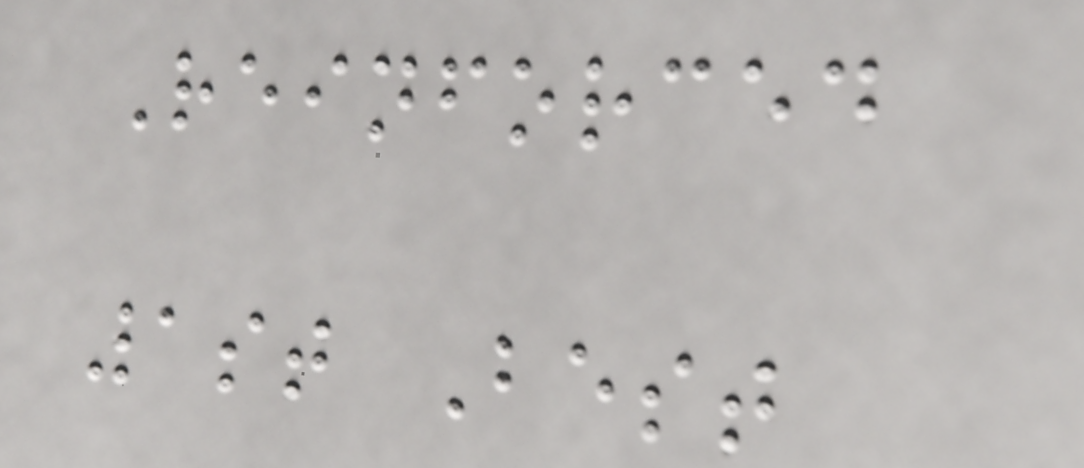Reinforced
1st Best
